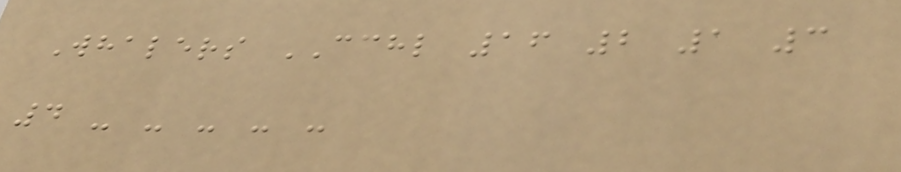Whalers CCHL 16 2 1 3
4 - - - - -
